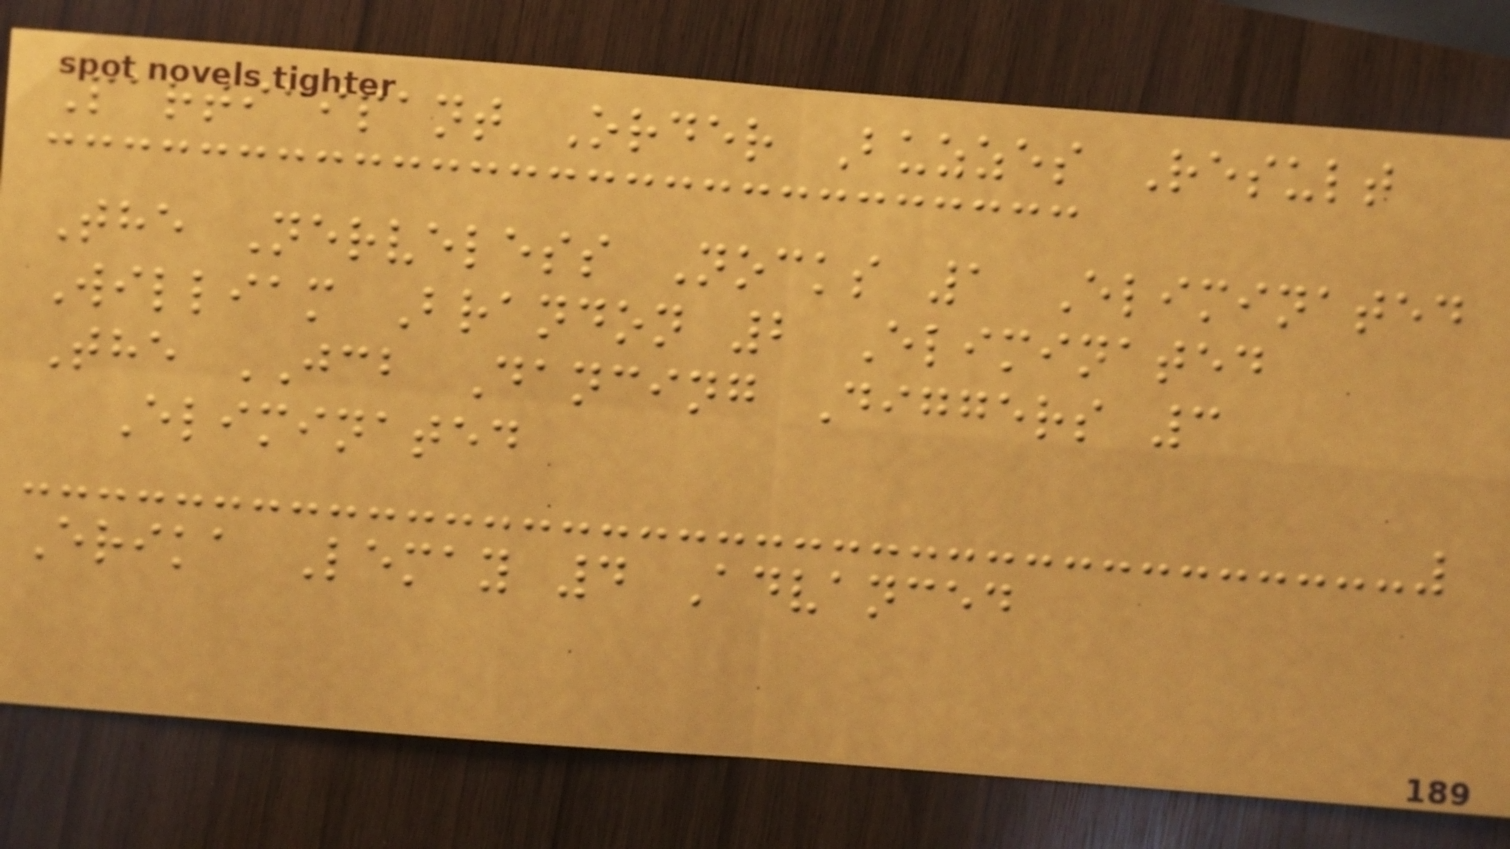Participant Order Buzzes Result
The Nerveless Nocks 1 Eliminated
William Brandon 2 Eliminated
The JCB Dancing Diggers 3
Eliminated
Erika Lemay 4 Advanced
